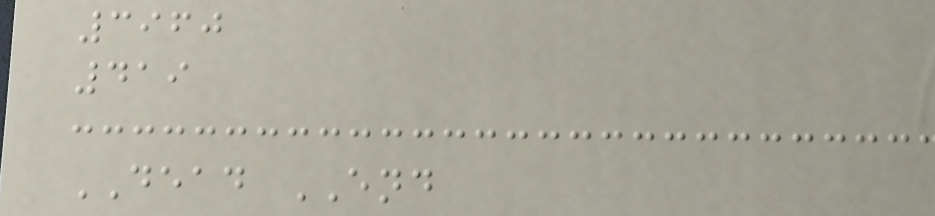3960
419
DEAD END
